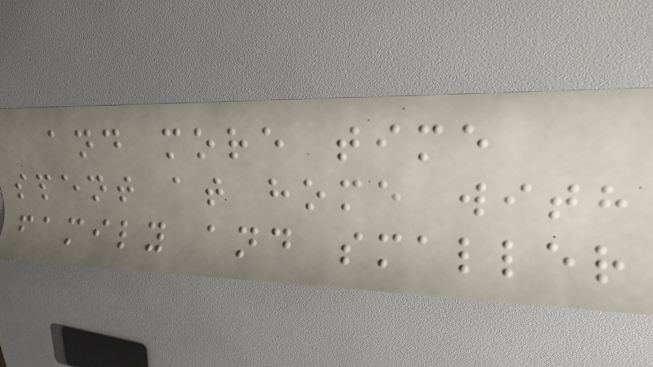and more time
spent at home with
family and smaller
